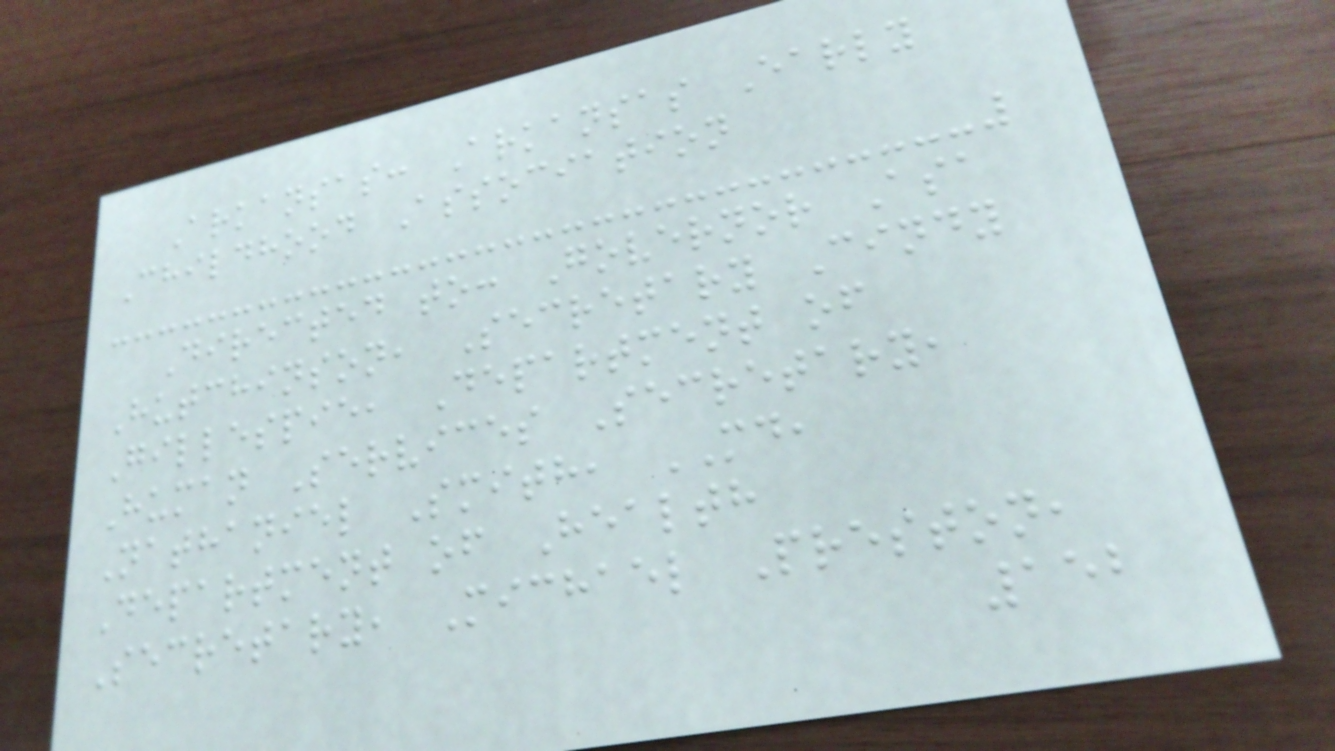Arkansas: Arkansas Early
Childhood Association
Directed to: Governor Asa
Hutchinson, Secretary Cindy
Gillespie, Department of
Human Services Secretary,
Nathaniel Smith, MD,
Department of Health
Secretary, Michael Preston,
152
